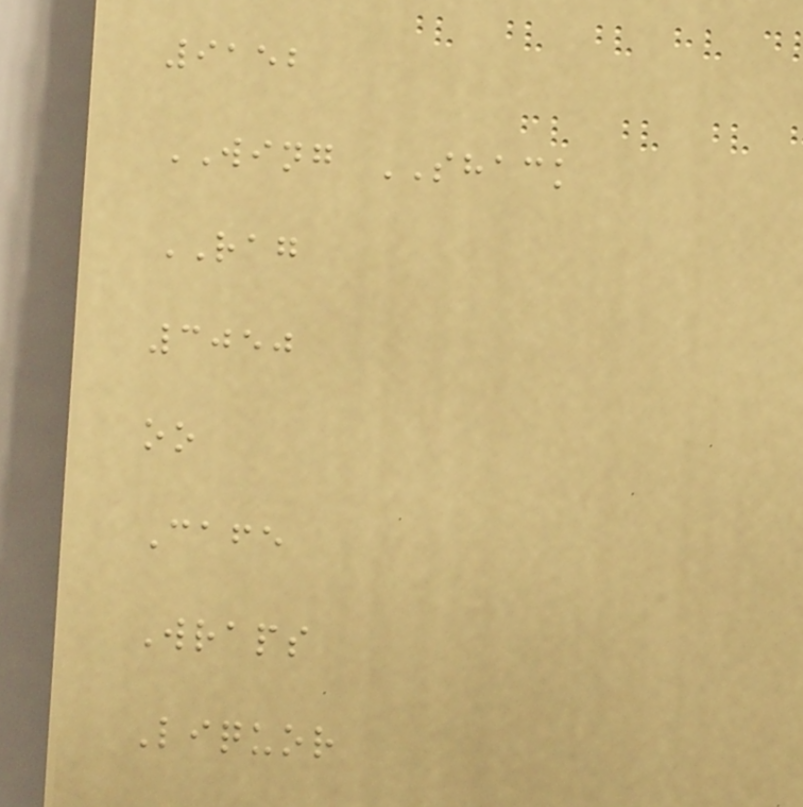9152
WING SHACK
RAG
3050
oo
Cafe
Wraps
Liquor
